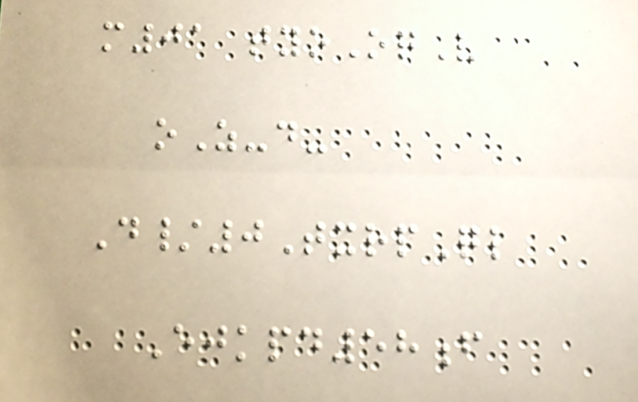m01 tyoOqV
oZ-d-
D/0TxrpQl
Ejkpd58f
